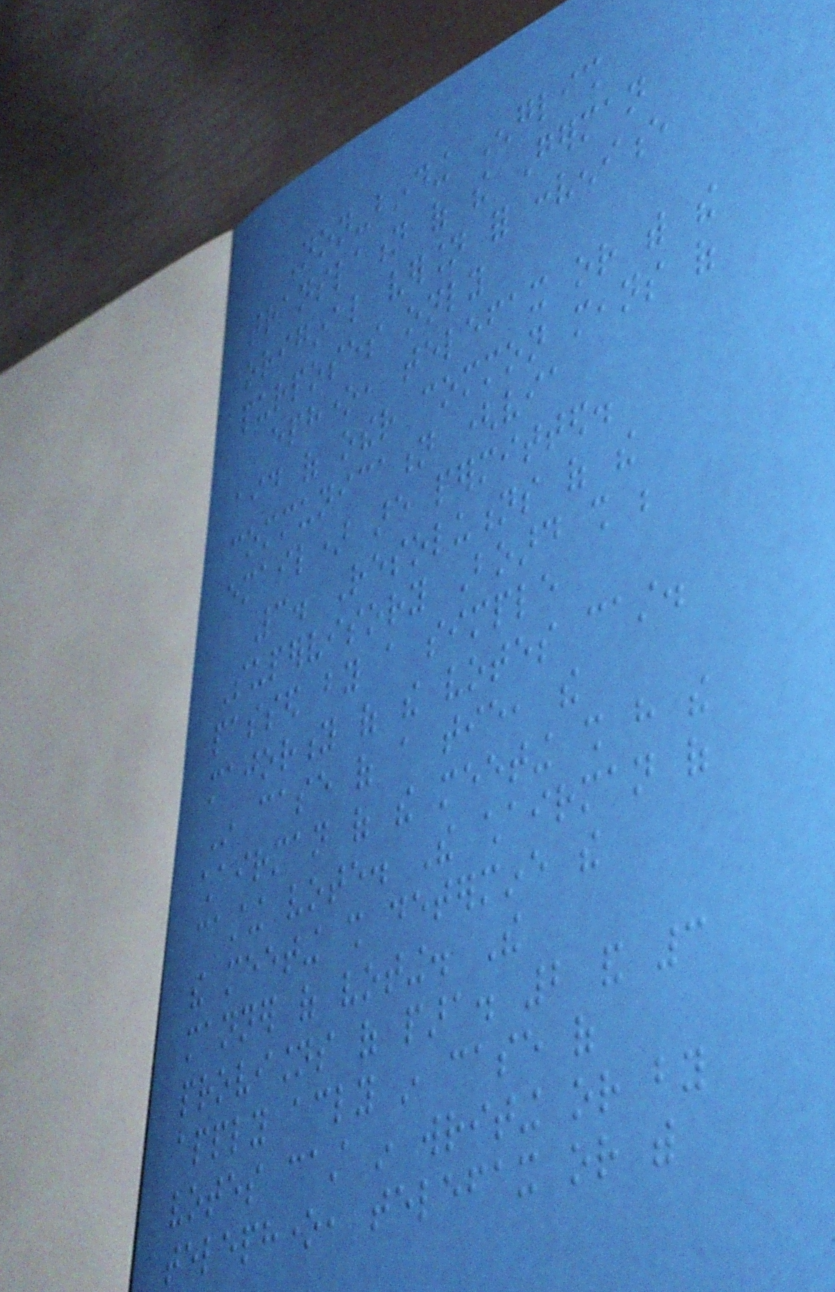Non-binding English
translation of the German
original version for convenience
purposes only
ephone, telefax or with the
aid of other common means of
communication (via
email) are permitted.
3. Resolutions of the
Supervisory Board shall be
passed by a simple
majority of the votes cast.
In case of a tie, the
chairman of the meeting shall have the
casting vote. The chairman of
the meeting shall determine the
manner of voting. The
provisions of para. 2 and 3
apply accordingly in case of
votes cast in writing or by
telephone, telefax or with
